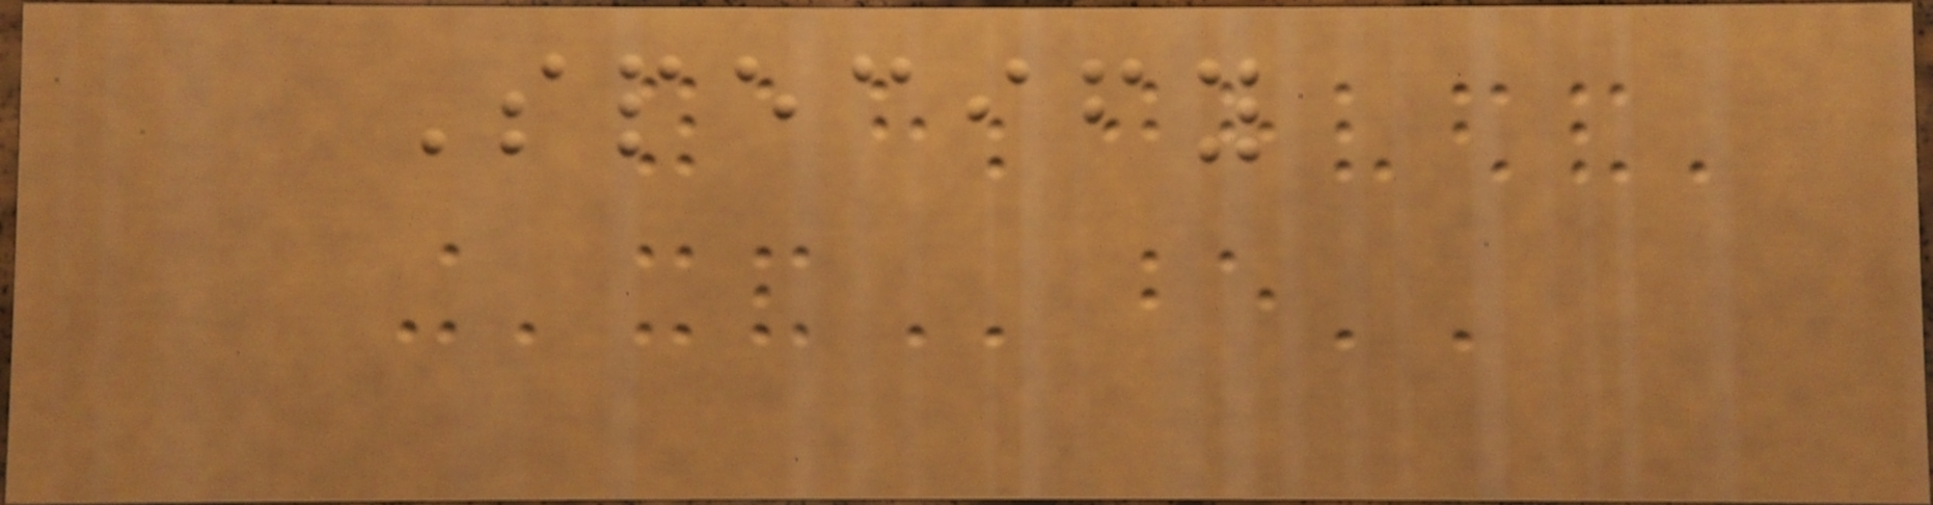Specify
